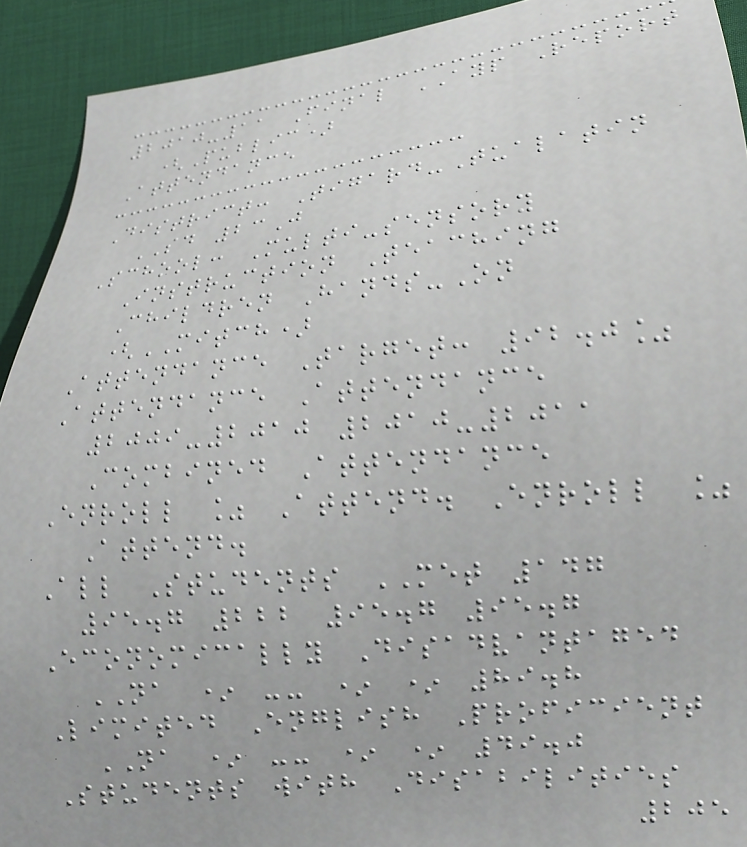2010-11 Final AYP Report
(Public)
Attendance
District: Tigard-Tualatin
SD 23J
School: Multi-sensory
Instruction Teaching
Children Hands-On
(MITCH)
Attendance Target: 92.0%
Attendance Attendance
2009-2010 2010-2011
Combined Attendance
Enroll % Attend. Enroll %
Attend.
All Students MET 147
95.7 222 95.7 95.7
Economically Disadvantaged
NA * -- * * 89.8
Limited English Proficient
NA * -- * * 49.0
Students with Disabilities
205
